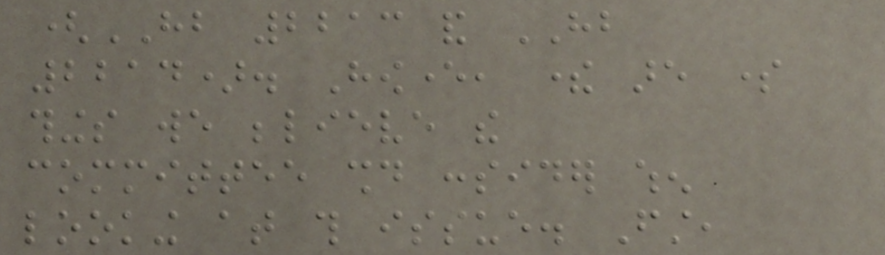(HB 2213 and HB
2214). However, there are some
things we believe the
committee should consider when
looking at this issue. First,
